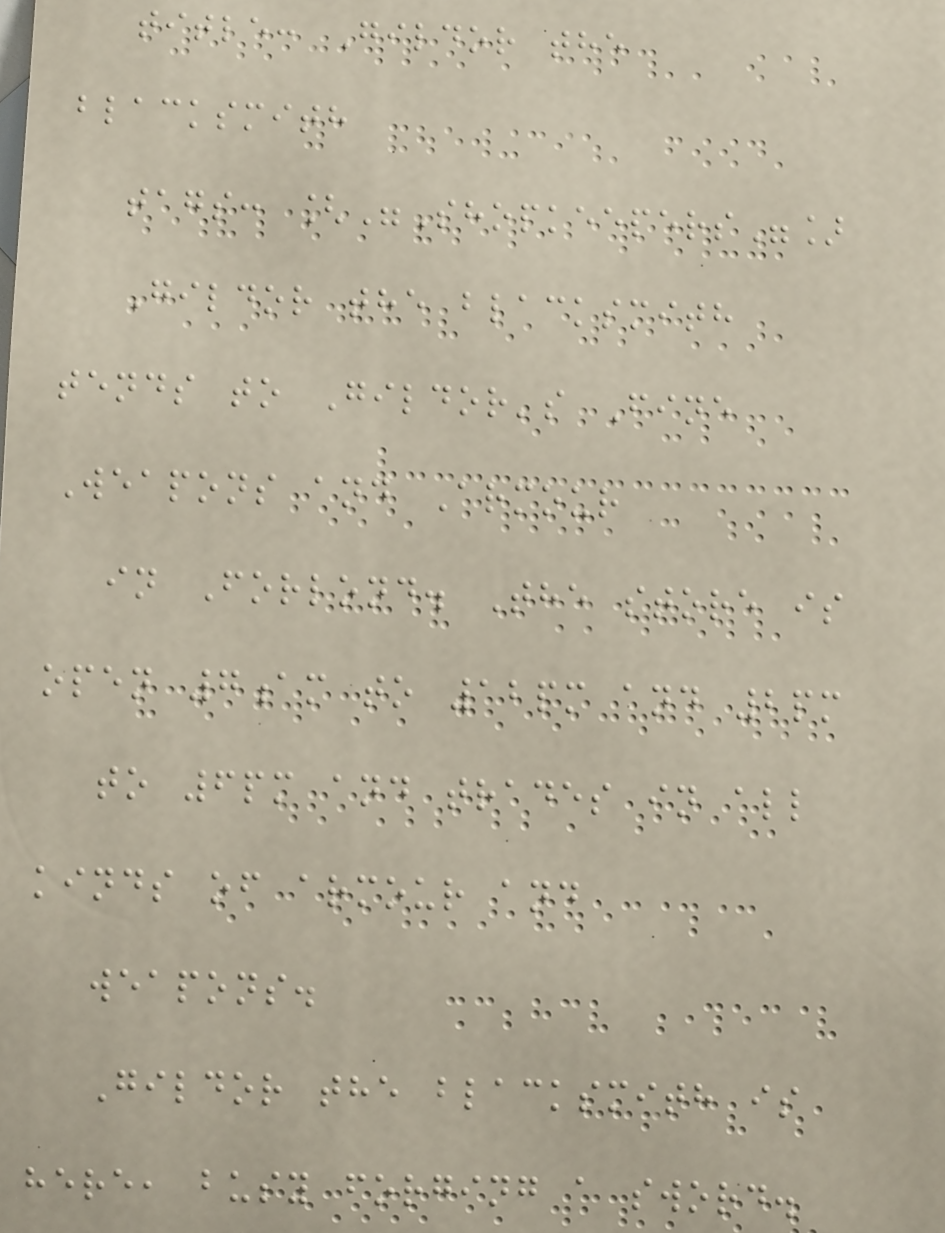title: Gildor the
blacksmith
tags: ["Shopkeepers"]
Gildor the blacksmith
tends to Gildor's Fine
Weapons and Armour
in Forlond. The store is
open 7am to 12pm and 2pm
to 6pm and trades in all
kinds of armour and
weapons.
Gildor the blacksmith is
here, busy forging a sword.
